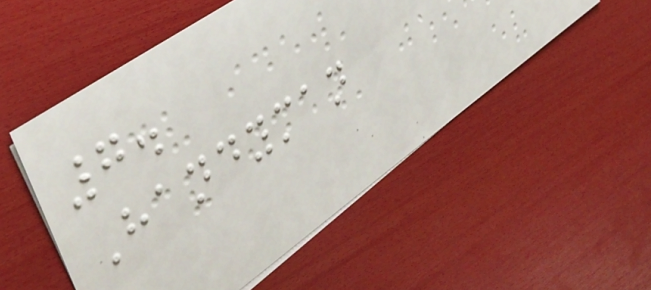7.
Handyman
